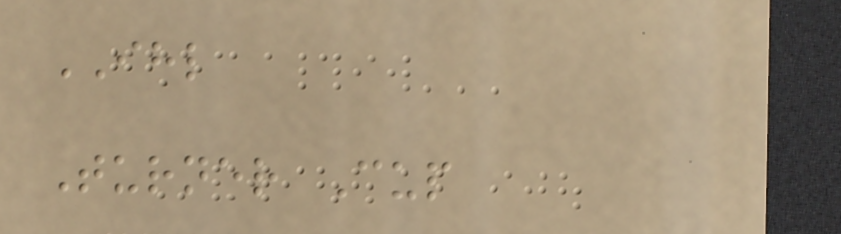IHL
Turner Cup
